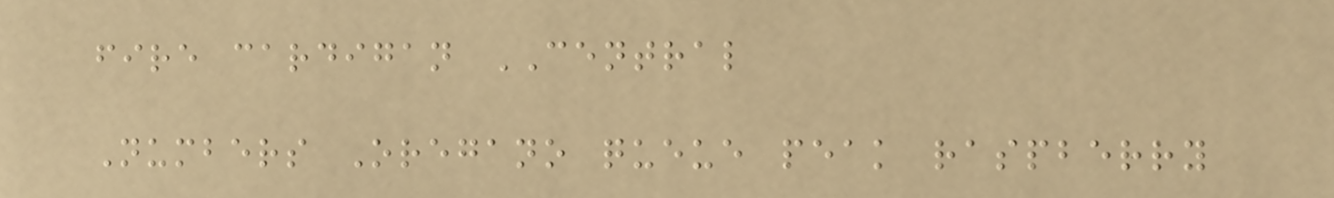fire cardigan CENTRAL
Numbers Oregano queue peak raspberry
